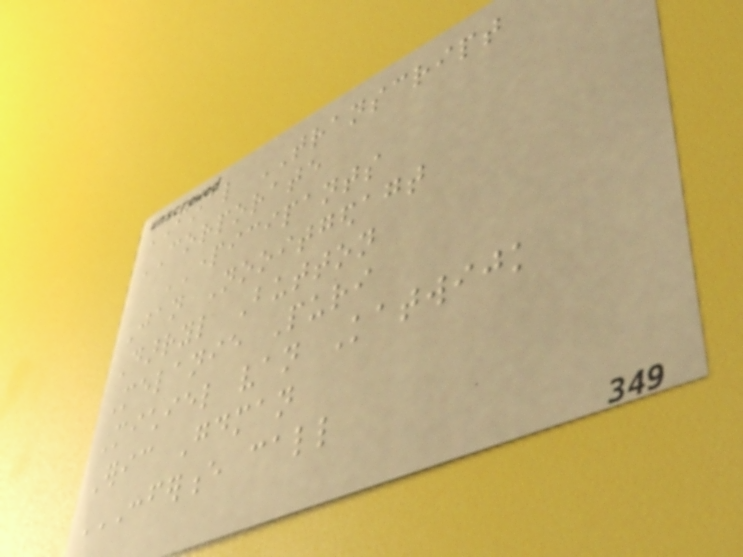FINAL TRANSCRIPT
CORPORATE
PARTICIPANTS
Jan Nooitgedagt
Darryl Button
Melanie Puri
Michiel van Katwijk
Eric Goodman
CONFERENCE CALL
